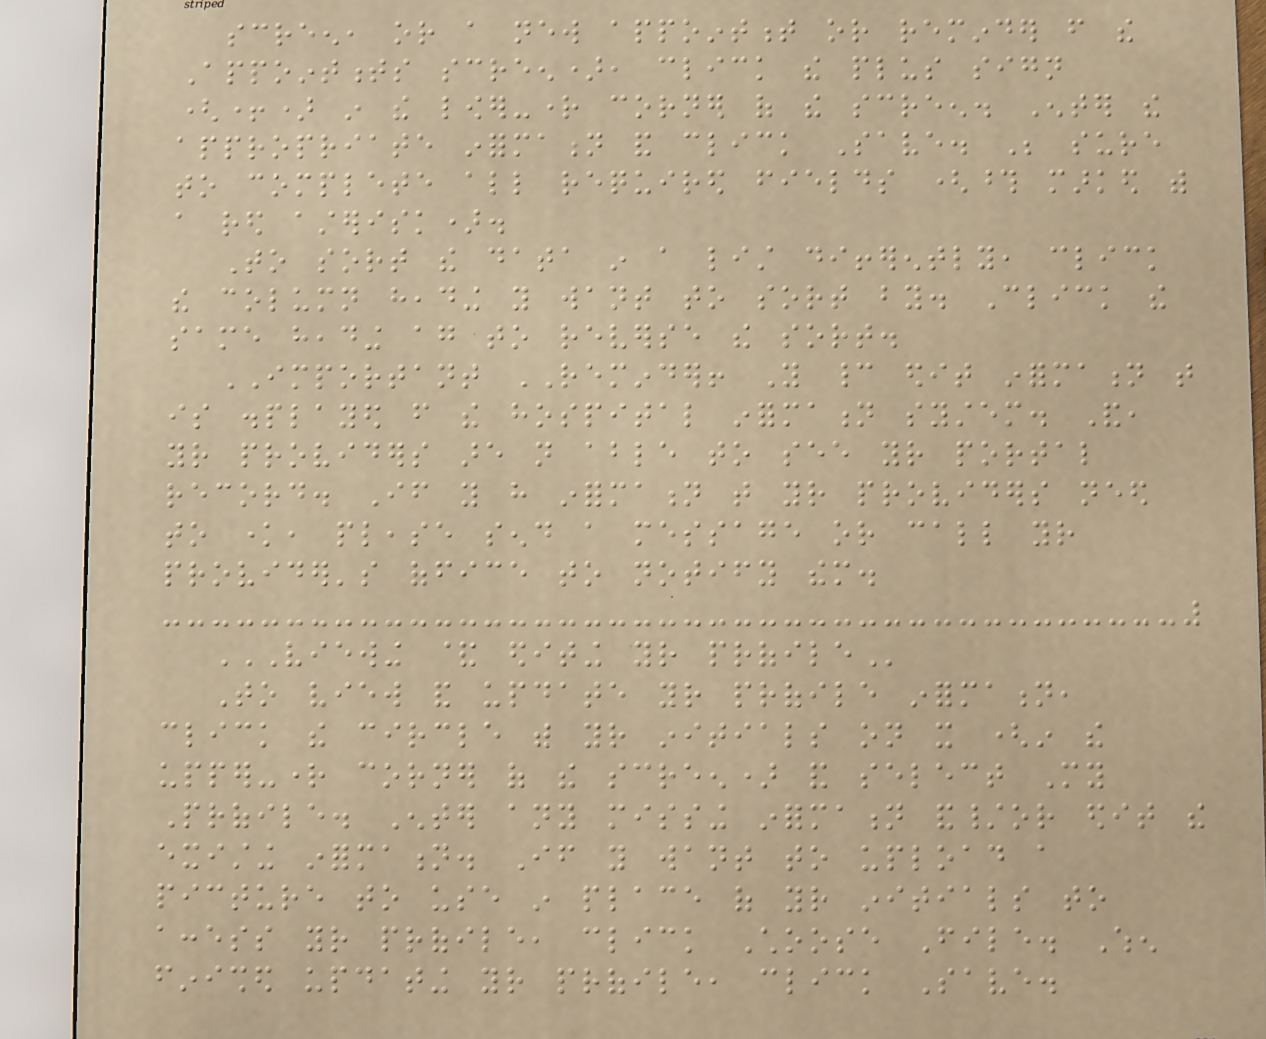screen, or a new appointment or reminder from the
Appointments screen), click the plus sign
(+) in the lower-right corner of the screen. Enter the
appropriate information and click Save. Be sure
to complete all required fields (those marked with
a red asterisk).
To sort the data in a list differently, click
the column heading you want to sort by. Click the
same heading again to reverse the sort.
IMPORTANT REMINDER! You cannot edit information that
is displayed from the hospital information system. And,
your providers are not able to see your portal
record. If you have information that your providers need
to know, please send a message or call your
provider's office to notify them.
VIEWING & EDITING YOUR PROFILE
To view and update your profile information,
click the circle with your initials on it (in the
upper-right corner of the screen) and select My
Profile. Enter any missing information and/or edit the
existing information. If you want to upload a
picture to use in place of your initials to
access your profile, click Choose File. When
finished updating your profile, click Save.
